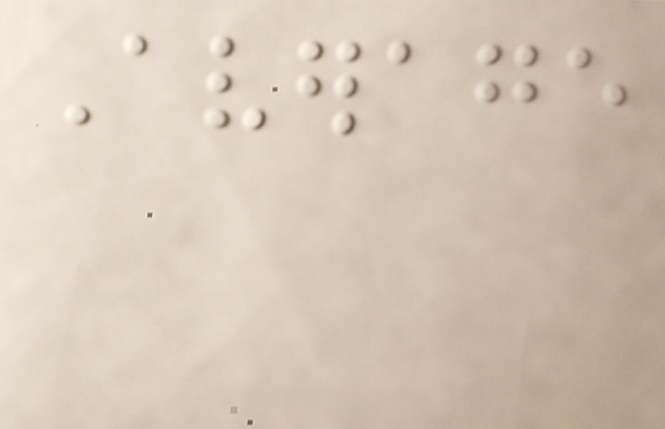Average
